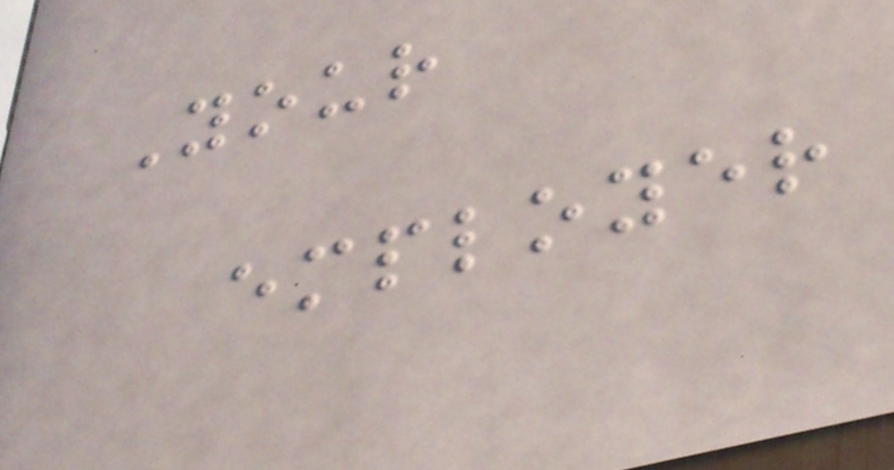Your
employer
